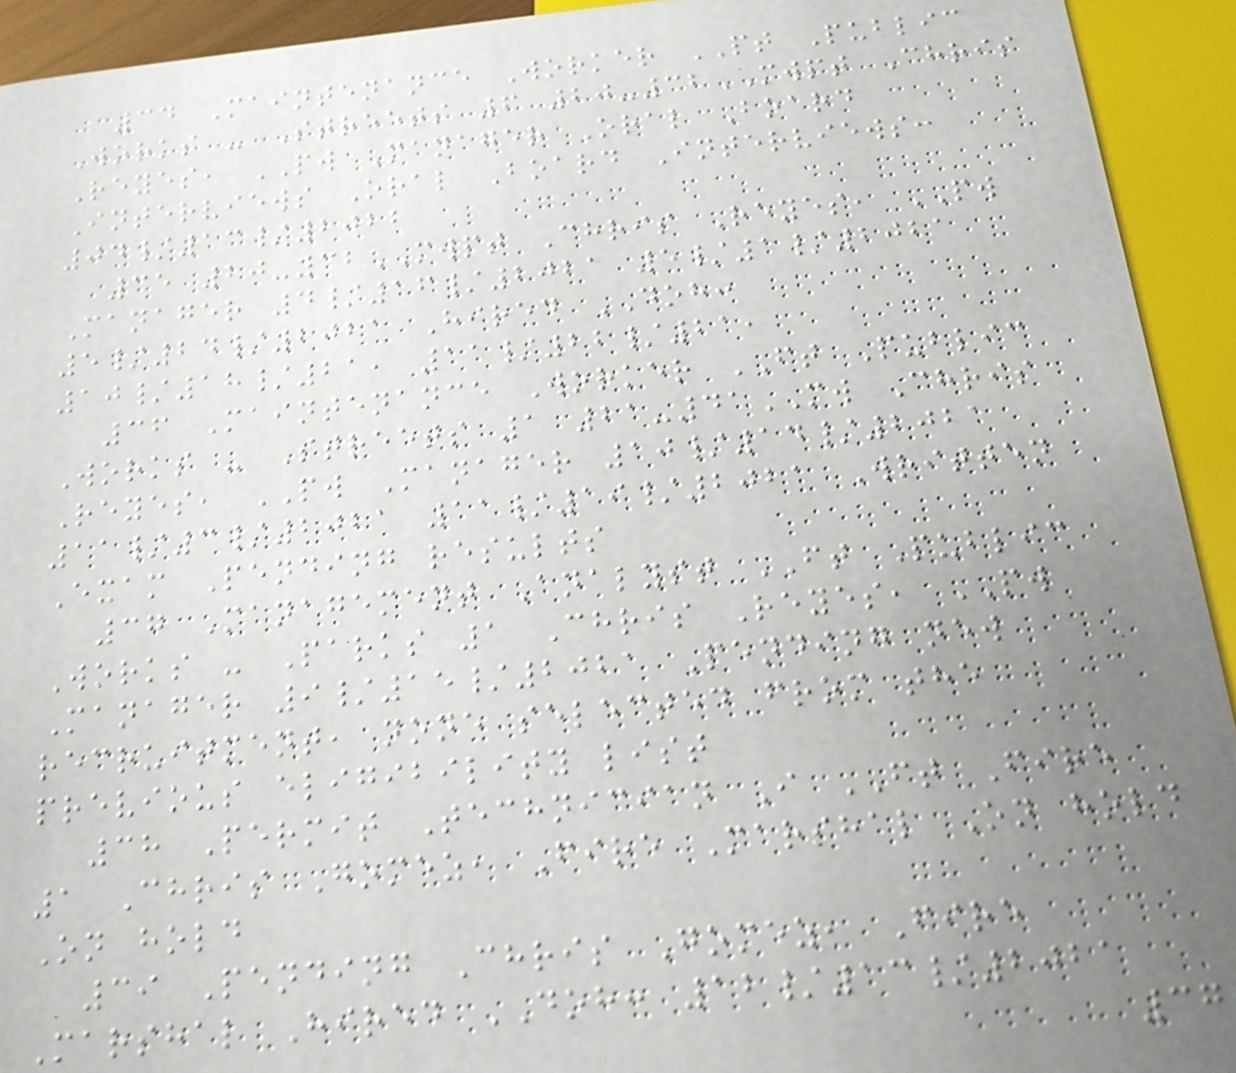34 Maintenance Worker PT Public
Works - Streets 6 20-32MWPT Chris
Reyes, PW Manager Oral Board
Interviews Oral Board Interviews:
04/13/2022
35 20-32MWPT Chris Reyes, PW
Manager 4/16/2021 5/1/2021
5/24/2021 Hired DOH:
10/18/21, 11/22/21,
36 Maintenance Worker FT Public
Works - Streets 1 21-41MW Chris
Reyes, PW Manager 10/14/2021
11/3/2021 11/19/2021 Written
Exam Pending results
37 Management Analyst FT Public
Works - Parks 1 Chris Reyes, PW
Manager 9/15/2021 Pending new
recruitment, none selected from the
previous eligibility list
38 Permit Technician I FT Fire
1 Chris Gomez, Fire Marshal On hold
On hold
39 Pending Chris Gomez, Fire
Marshal Hired DOH: 12/13/2021
37
